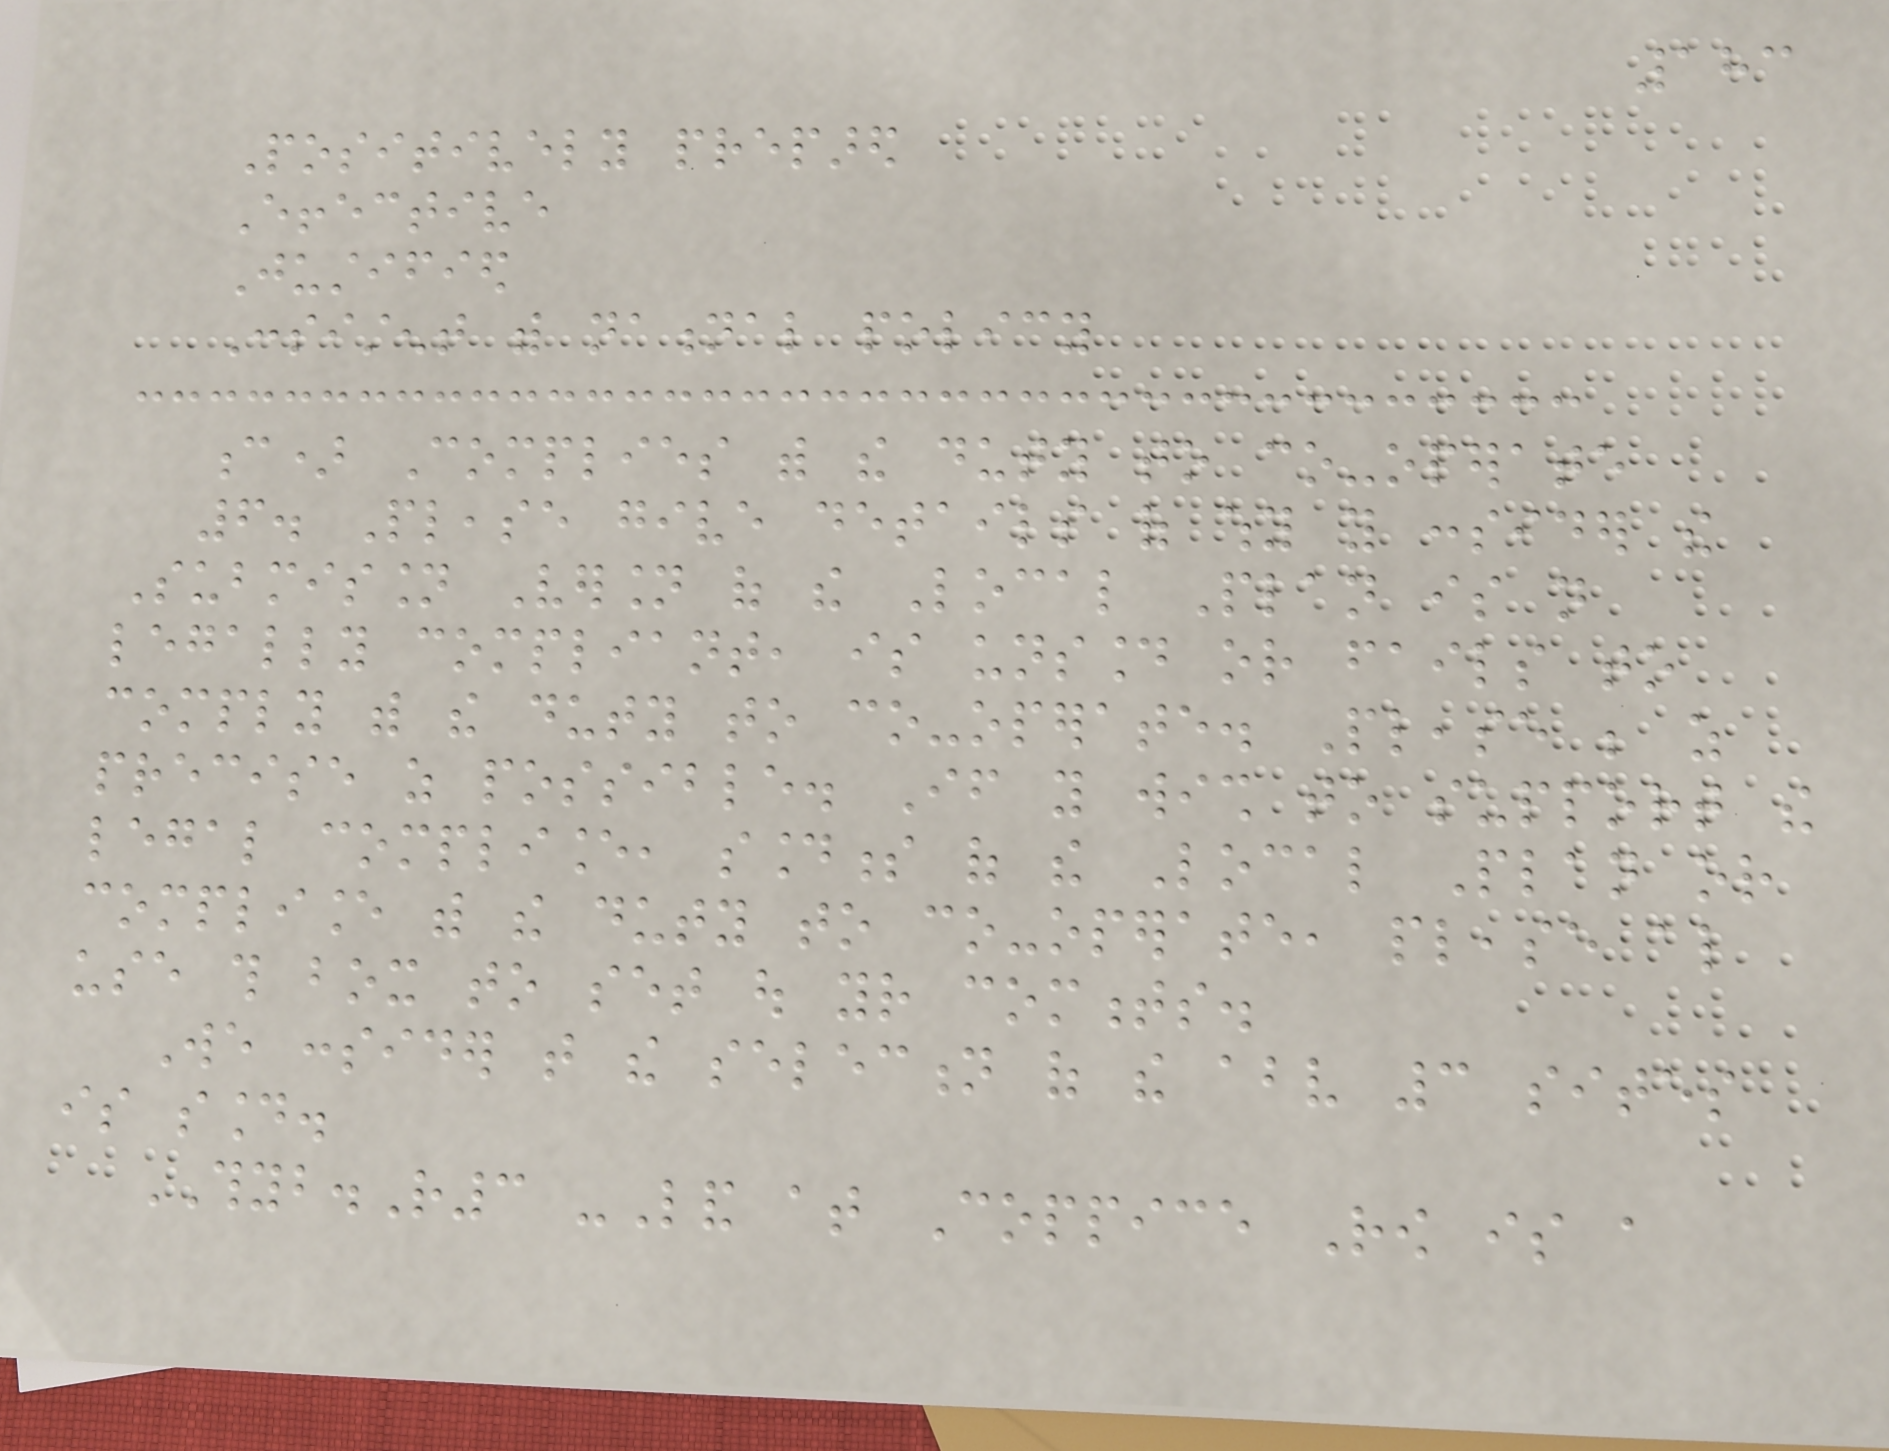183
Positively prepared
Effective
Justified
Consistent with national policy
c) Complies with the duty to co-operate
6. Please give details of why you consider the
Submission Version of the Local Plan is not
legally compliant, is unsound or fails to
comply with the duty to co-operate. Please be as
precise as possible. If you wish to support the
legal compliance, soundness of the Local Plan or
compliance with the duty to co-operate, please also
use this box to set out your comments.
We consider that the selection of the above 3 sites
is sound.
THYB.R3 -Land at Coppice Row is a
